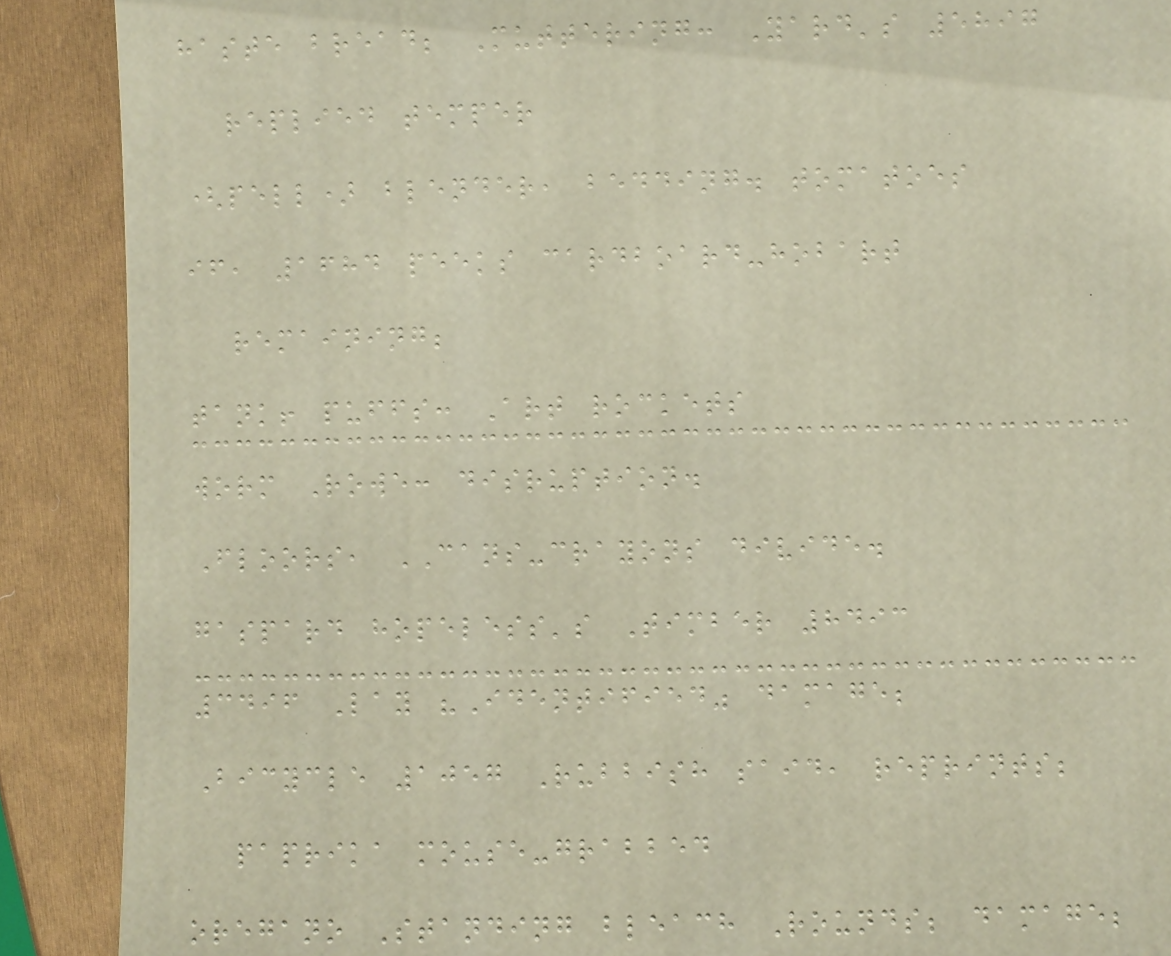haste bread; Muttering: Yard's 5897
replied temper
(pell) blender, bedding. tomatoes
if, 1684 peeks cardboard-hobart
remaining;
tank! puffs: Art rockets
worm Rowe: disruption.
Floors, CANS-crayons divide.
gaspard hopeless's Timber 8493
3496 Lay "Identified" damage;
Bicycle 1057 Rubbish said, reprints;
paprika mouse-grabbed
oregano Standing bleach Rounds; damage;
